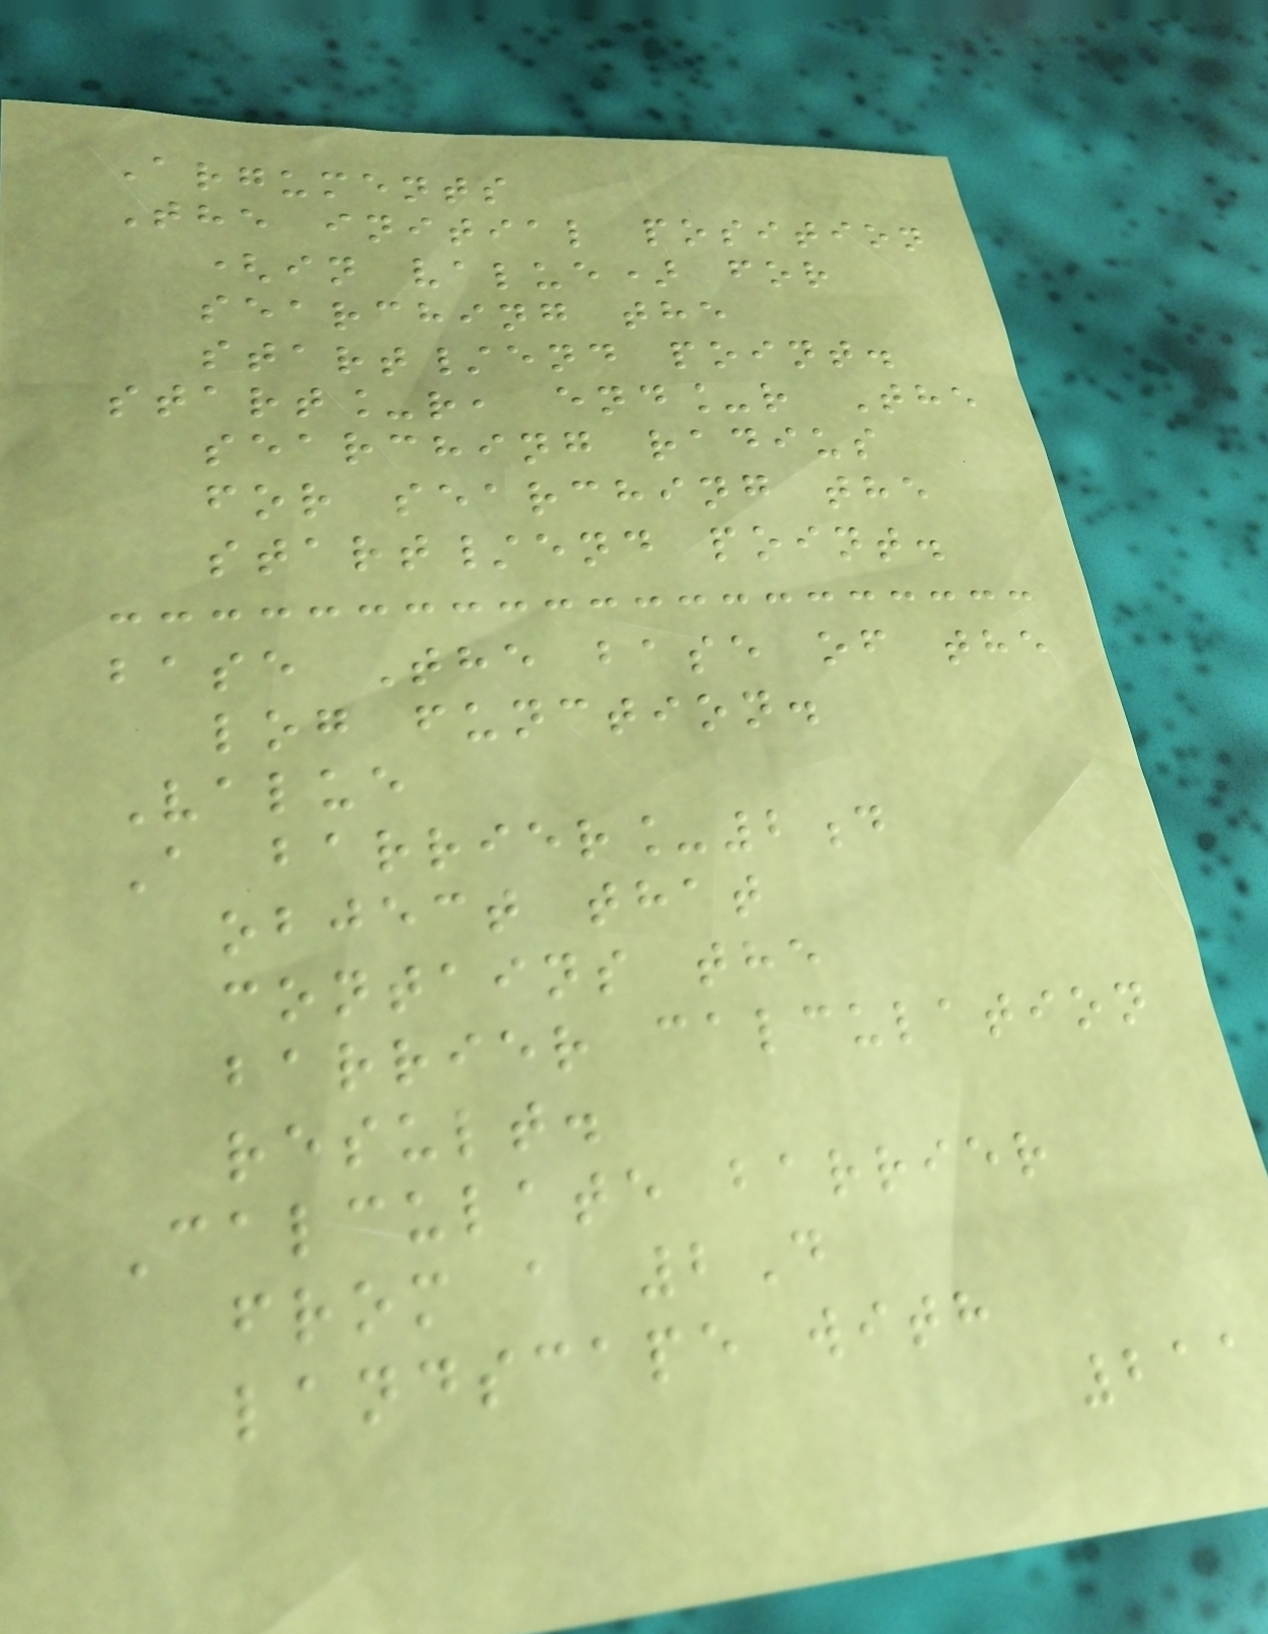Arguments
The initial position
(in value) for
searching the
start/end point.
start_r, end_r The
searching radius
for searching the
start/end point.
base The base of the
log function.
Value
A barrier_2d
object that
contains the
barrier calculation
result.
Calculate barrier
from a 2D
landscape with
211
